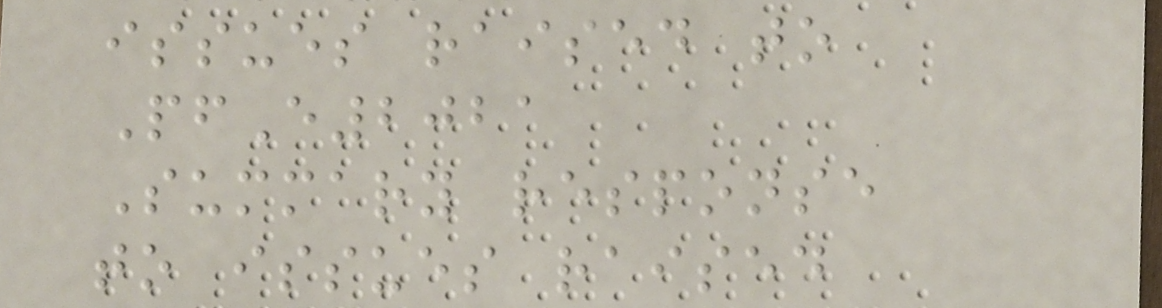issues raised to
PfE2021
Summary response
to issues raised
